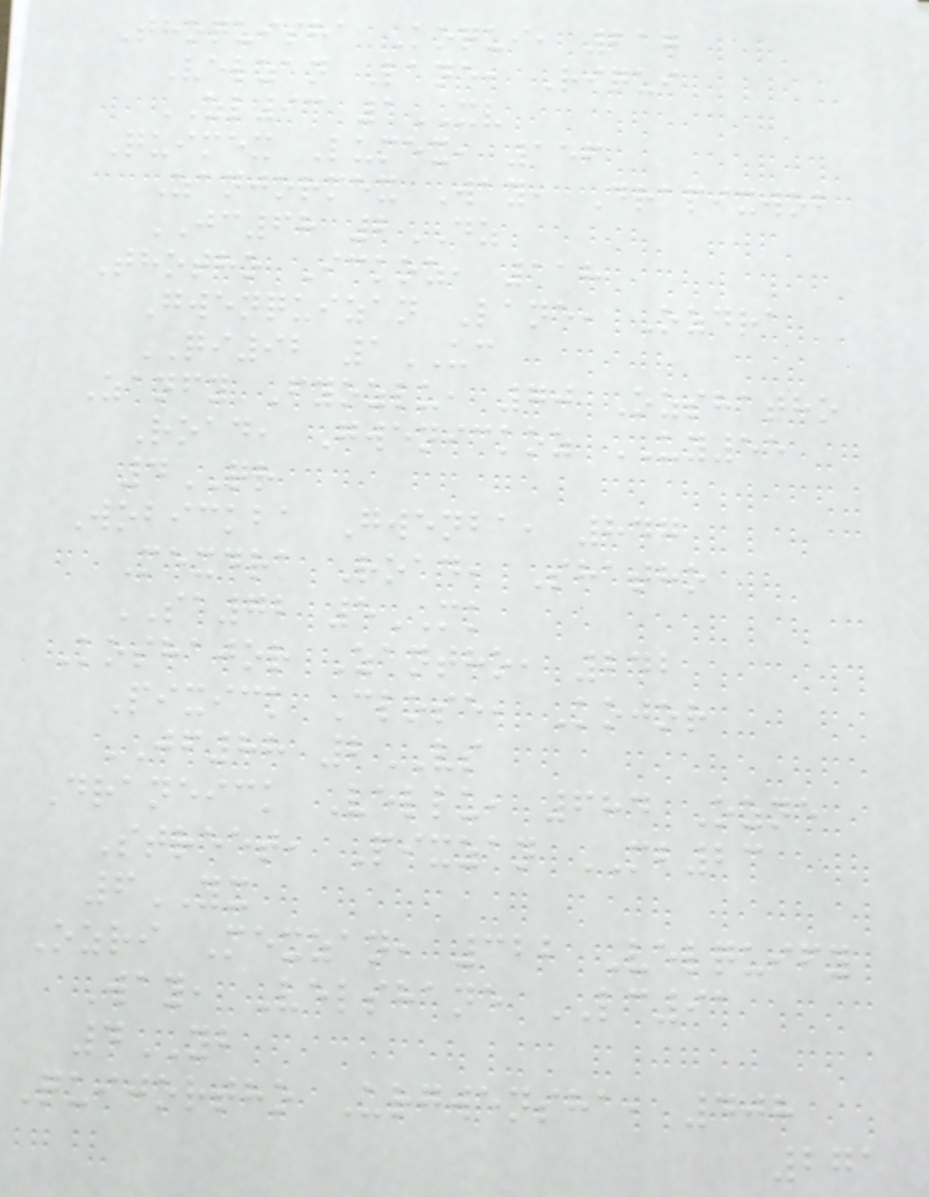Thoquisha Koqui, 217
Velzan Lane, Riqui
ZL93 1XV
Quimex Lumex, 156
Zanjormex Way, Drapixwob
JC68 2DZ
Thotho Ickoz, 118
Gwenquizan Lane, Ozdra
QI92 1UC
Zanfy Fyozlu, 70 Ozshatho
Road, Gwenickoz UY55
4QR
Wobickba Gwenba, 847
Mexdra Road, Shatho
SA72 5MK
Koshajor Zantho, 242
Pixick Close, Kojor
JF88 2VS
Draneick Vellu, 684 Ozne
Street, Pixzan MB23
6YX
Ozri Mexzan, 322 Velquify
Way, Velshane LC91
4YB
Quijortho Urgwensha, 408
271
